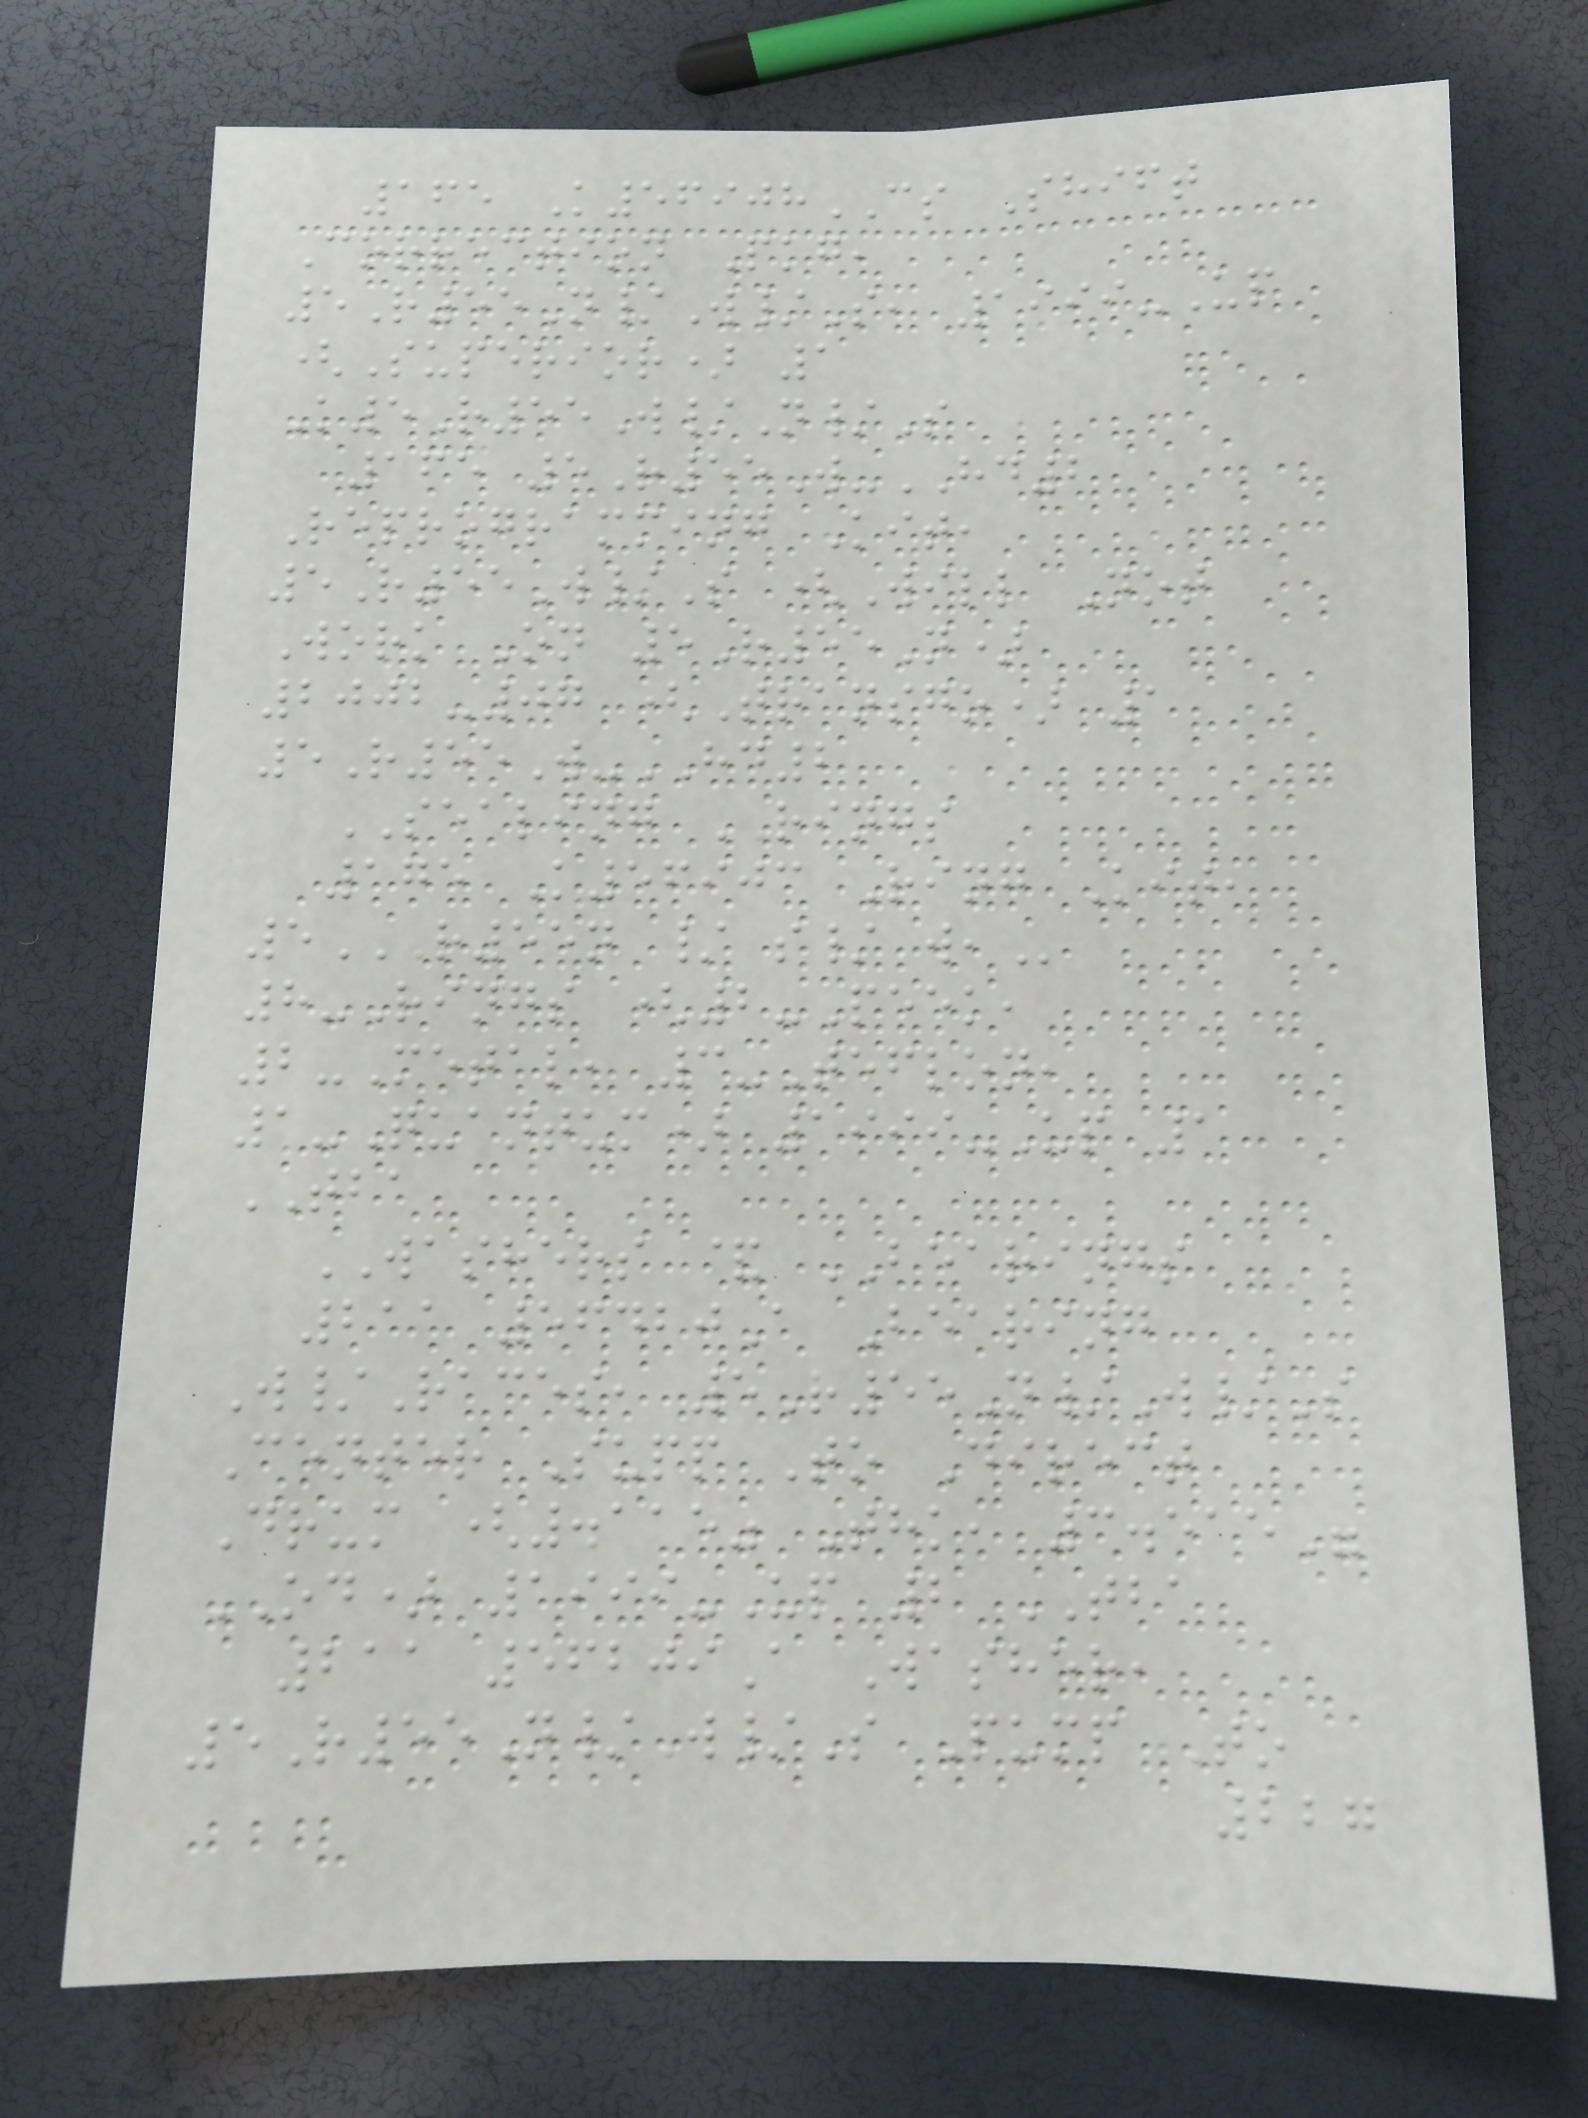165 K56908CS Shift
Correction Pkg,
5R55N/W/S, 1999-Up
(Superior) 1
K5R55W/N/S
165 5R55W-HD2
Reprogramming Kit,
5R55W/S (Will Not
Work On 5R55N)
2002-07 (Transgo) 1
5R55W-HD2
SEALING RINGS
175 K56903 Ring Kit,
5R55N / S/ W,
8-Rings (2-Peek,
2-Metal, 3-Teflon,
1-Quantum) 1999-Up 1
TBA
WASHERS & BEARINGS
211 56420A Bearing
W/Races, 5R55N/W/S
Center Supp To Direct
Drum (.115" Thk, 3.515"
OD) 1999-Up 2 TBA
211 56209A Washer,
5R55N/W/S Pump To
227
